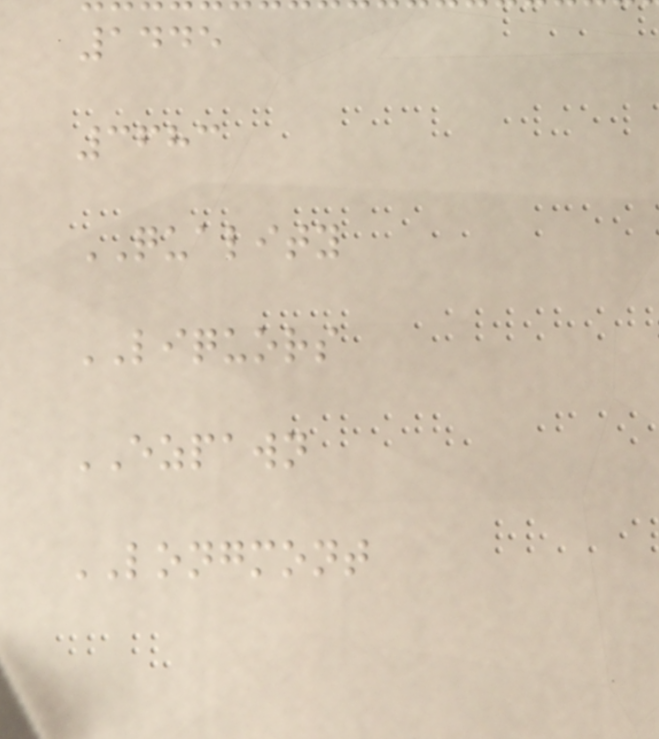1445
3683
QUALITY
LIQUORS
EZPAWN
LONGMONT
